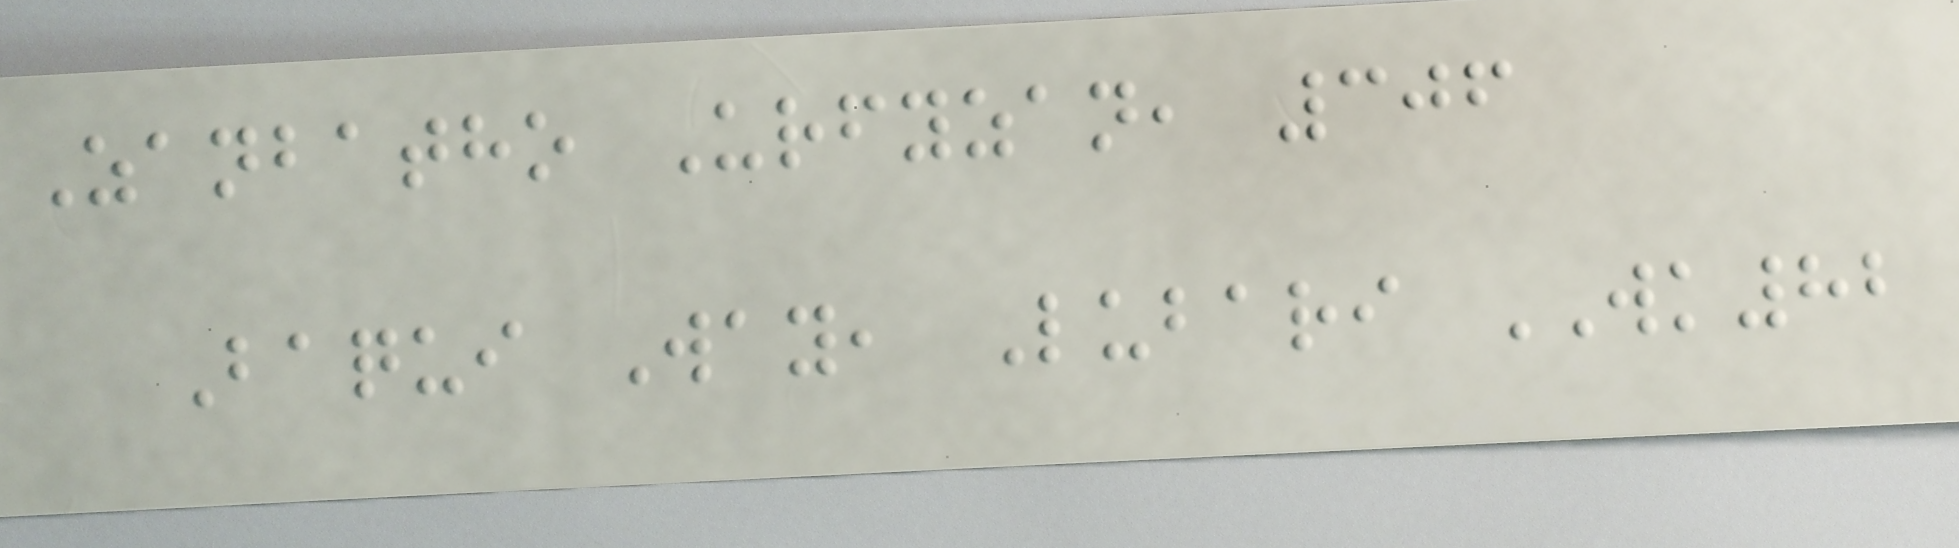Zanbatho Urfyzan, 306
Baqui Way, Lubari WK82
